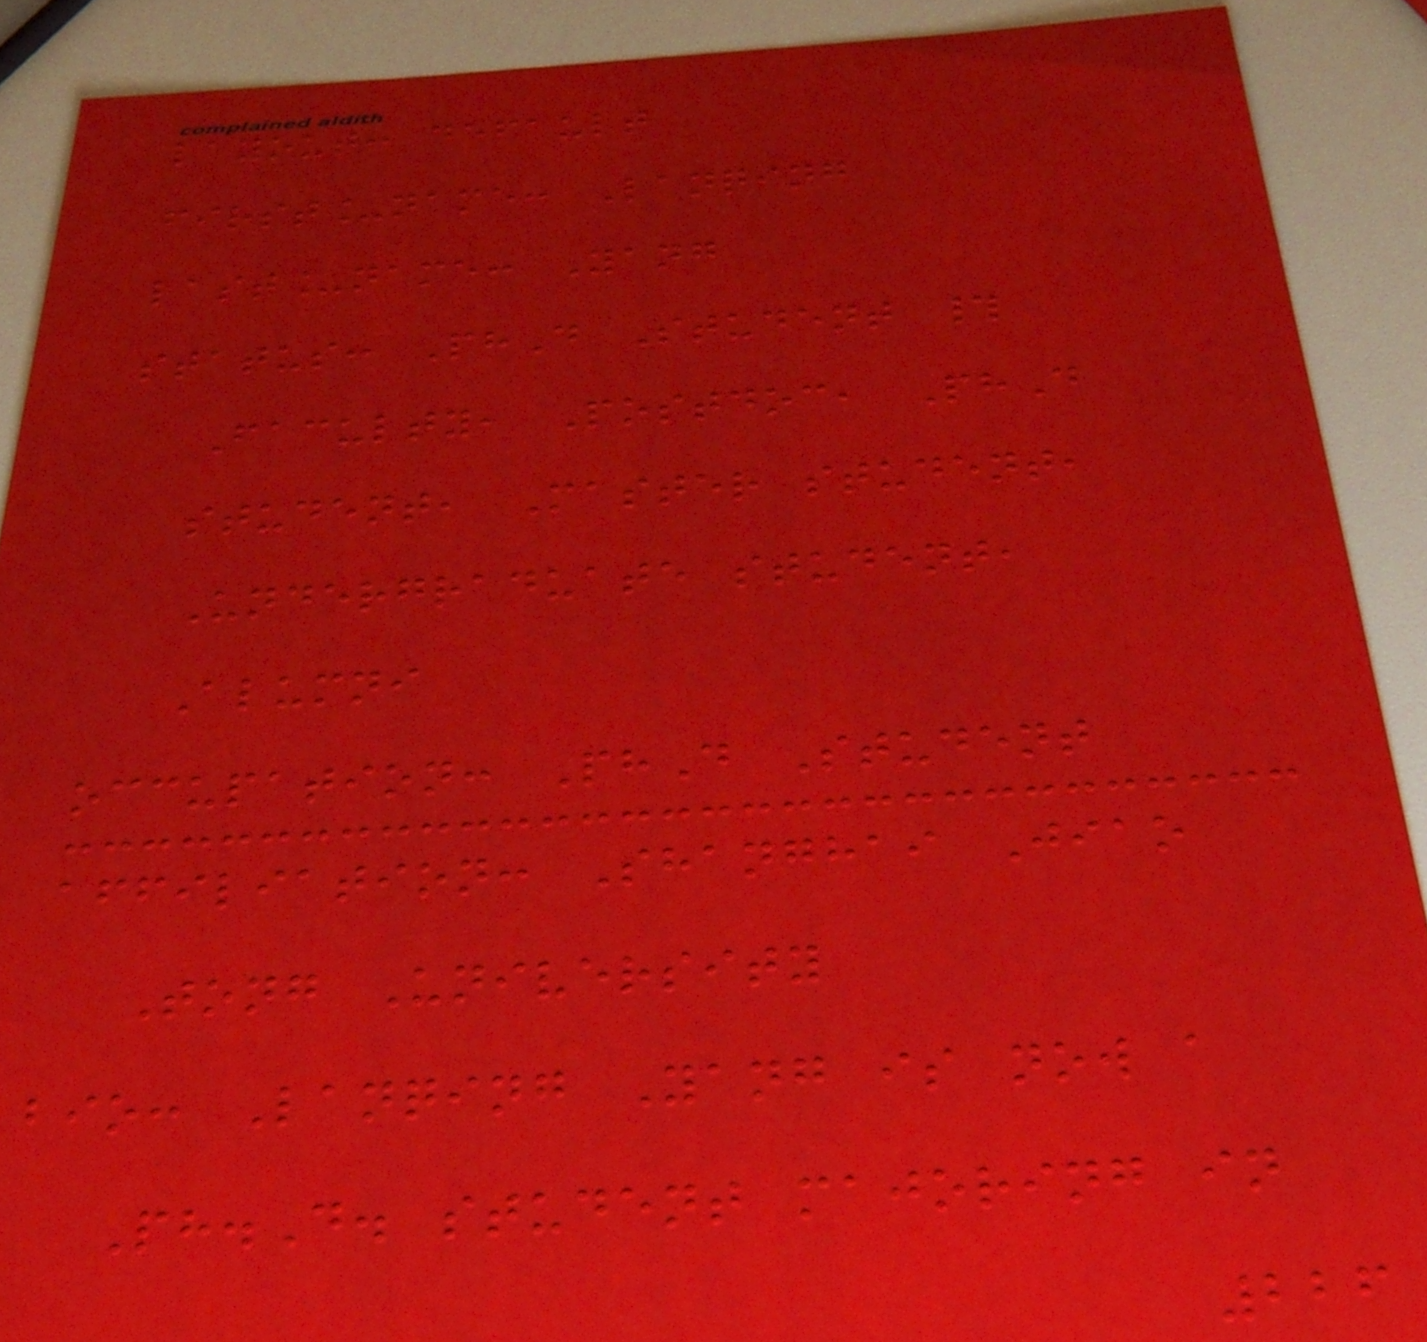layout: default
first_name: Lanqing
last_name: Yang
status: PhD Student #
Faculty, Postdoc, PhD
student, Master student,
Undergraduate student,
Alumni
occupation: PhD Student
affiliation: Shanghai Jiao
Tong University
bio: Lanqing Yang is now a
Ph.D. student majoring in
226
